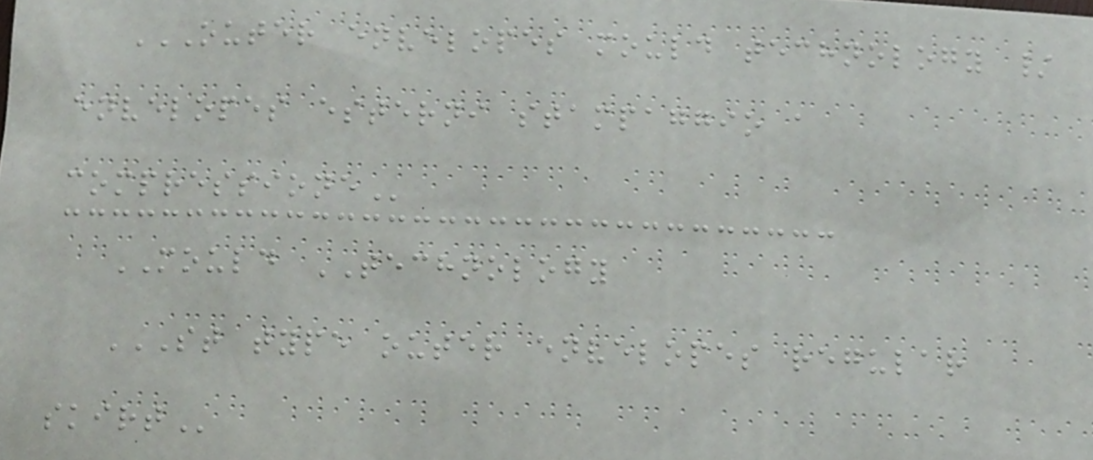OUTER ENVELOPES MOULD TECHNOLOGY /
ENVELOPES ESTERNI STAMPAGGIO A
COMPRESSIONE
MOULD TECHNOLOGY
ST TYPE OUTER ENVELOPES REGULAR
SKIRT
